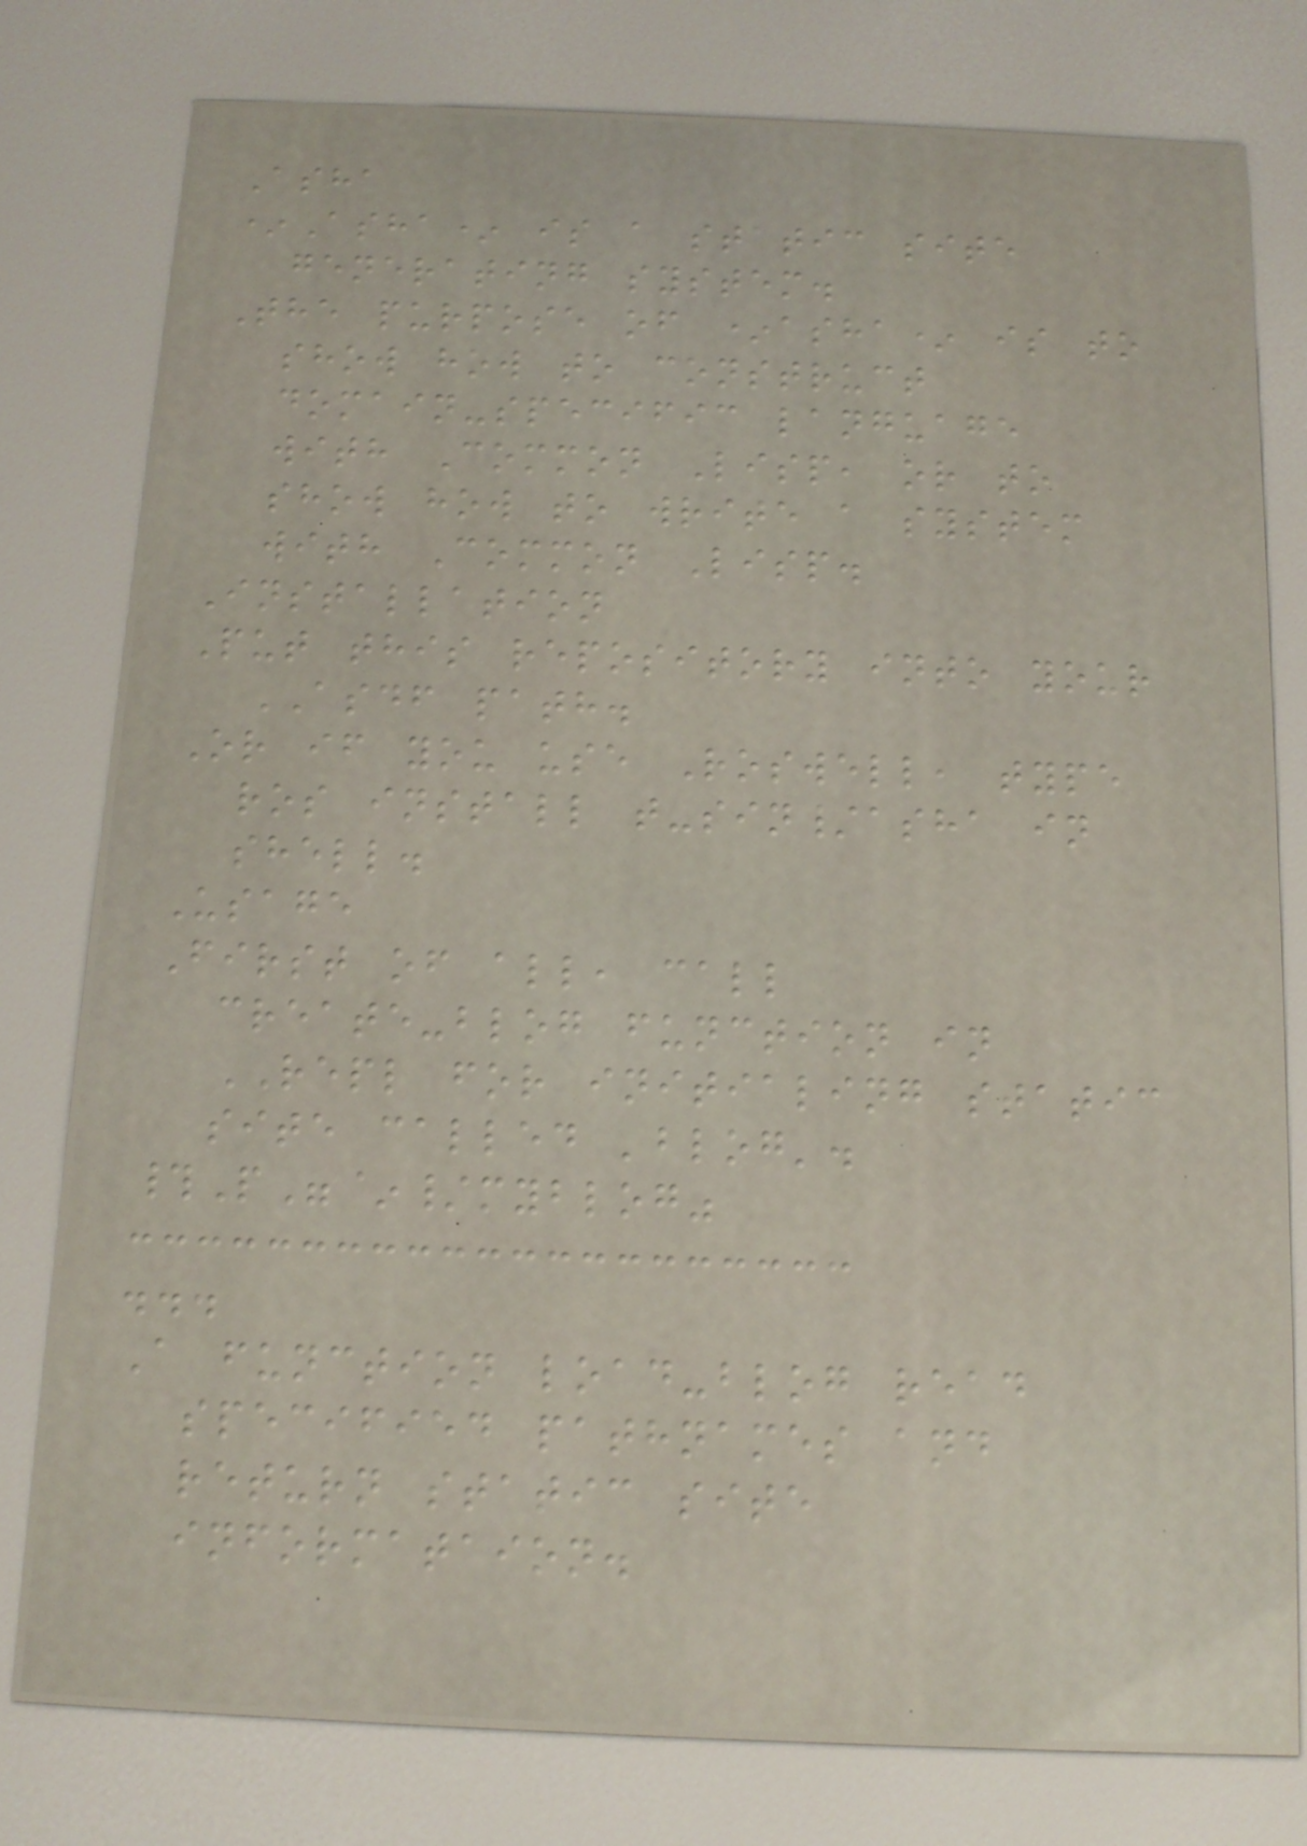Asha
*Asha* is a static site
generating system.
The purpose of *asha* is to
show how to construct
domain-specific language
with Common Lisp, or to
show how to write a system
with Common Lisp.
Installation
Put this repository into your
ASDF path.
Or if you use Roswell, type
ros install t-sin/asha in
shell.
Usage
First of all, call
create-blog function in
REPL for initialing static
site called 'blog'.
#P"~/myblog"
...
A function load-blog read
specified pathnames and
return static site
informataion.
